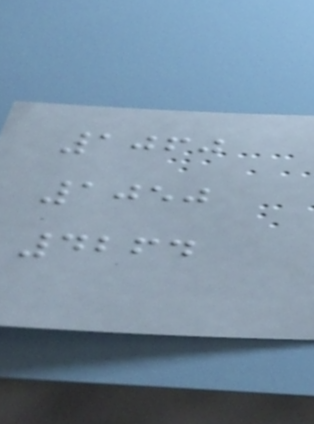1060
1050
4264
